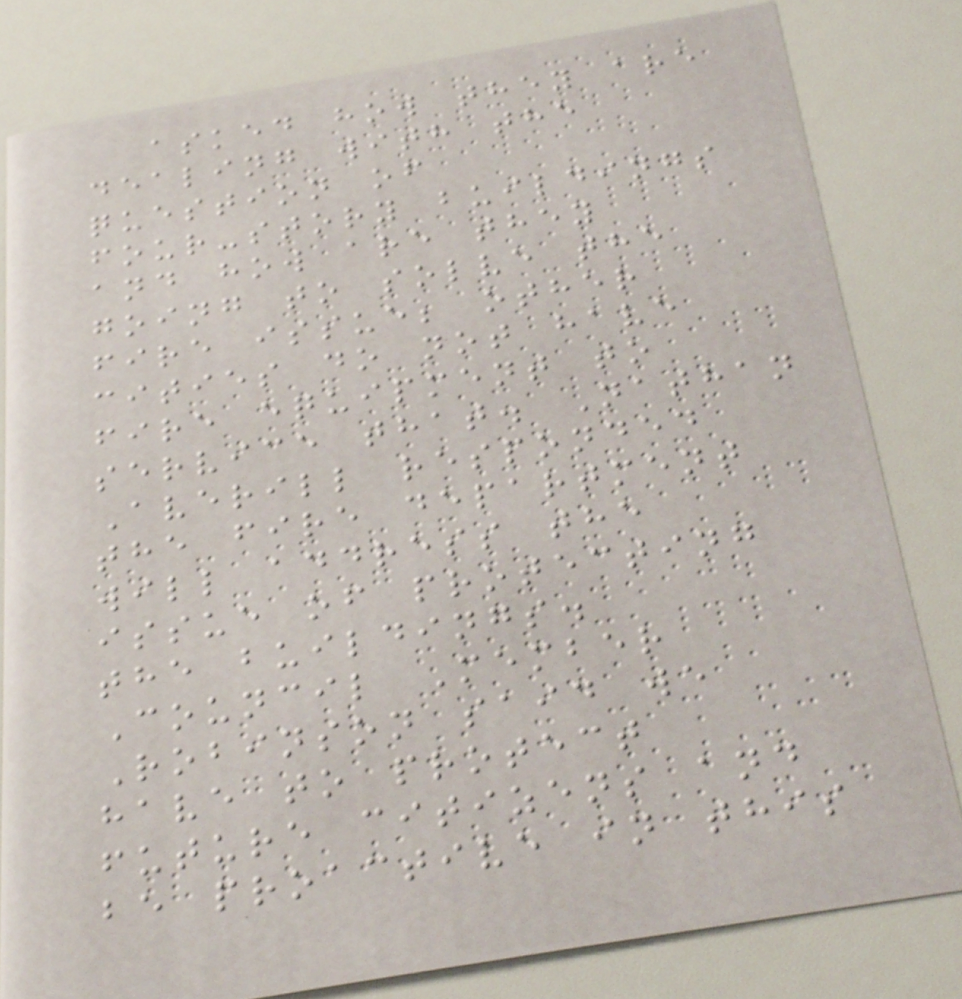asked how they are
dealing with the
question of
four-story buildings
and how are they
going to solve the
fire issue; other
cities do not have
fire equipment to
service that. Nathan
Averill responded
the fire department
will address the
issue of protecting
the buildings.
Council Member
Robinson said we
have to protect
future citizens and
be proactive in this
